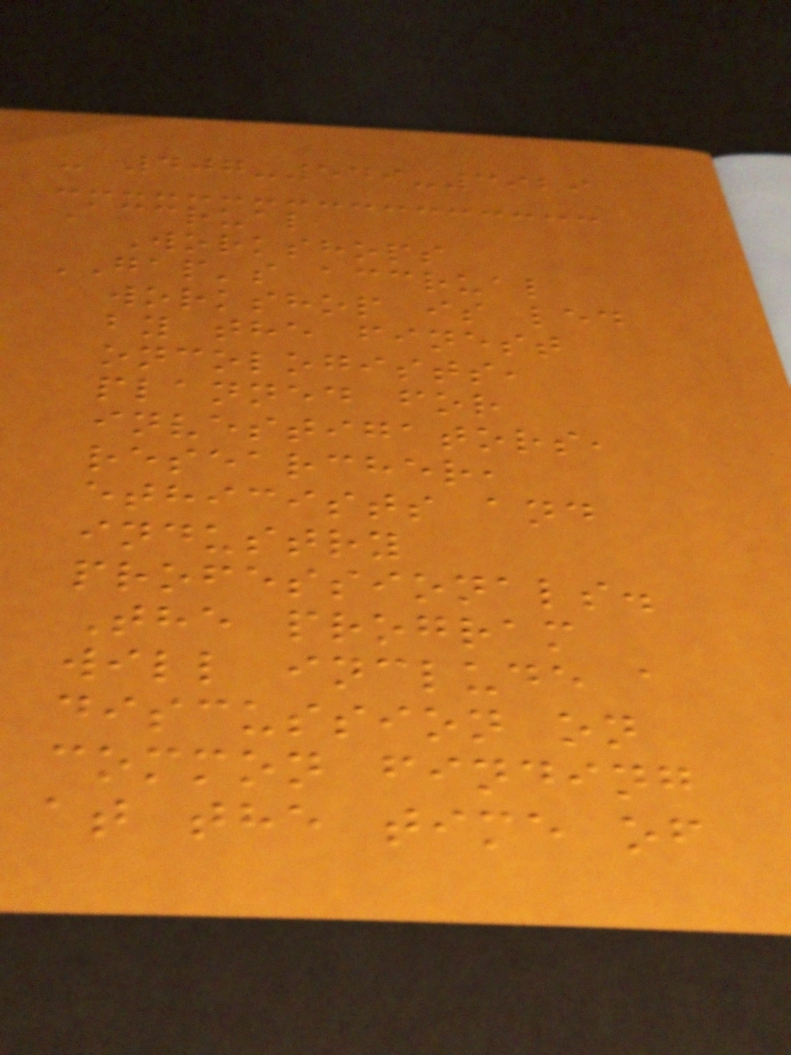- 407-549-3929
Accrual
Workshops
GAP's accrual
workshop is led
by the finest
oncologists,
planned for
investigators,
researcher,
ethicists and
industry
professionals.
The program
will include a
discussion on
common finding
at the time of
